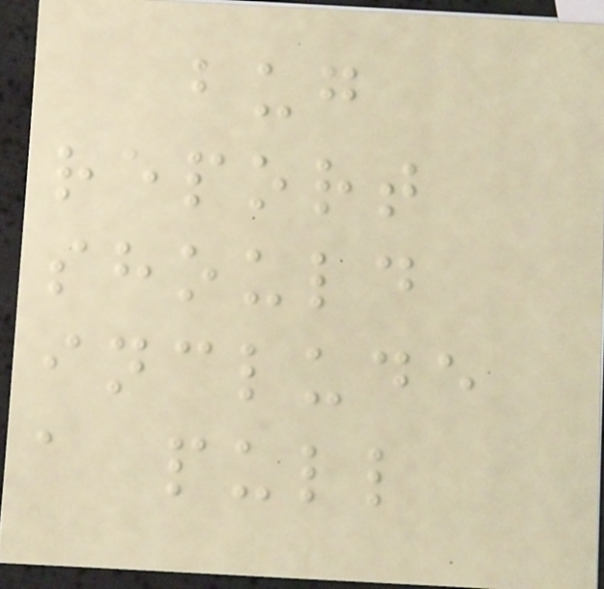bug
report
should
include
a pull
